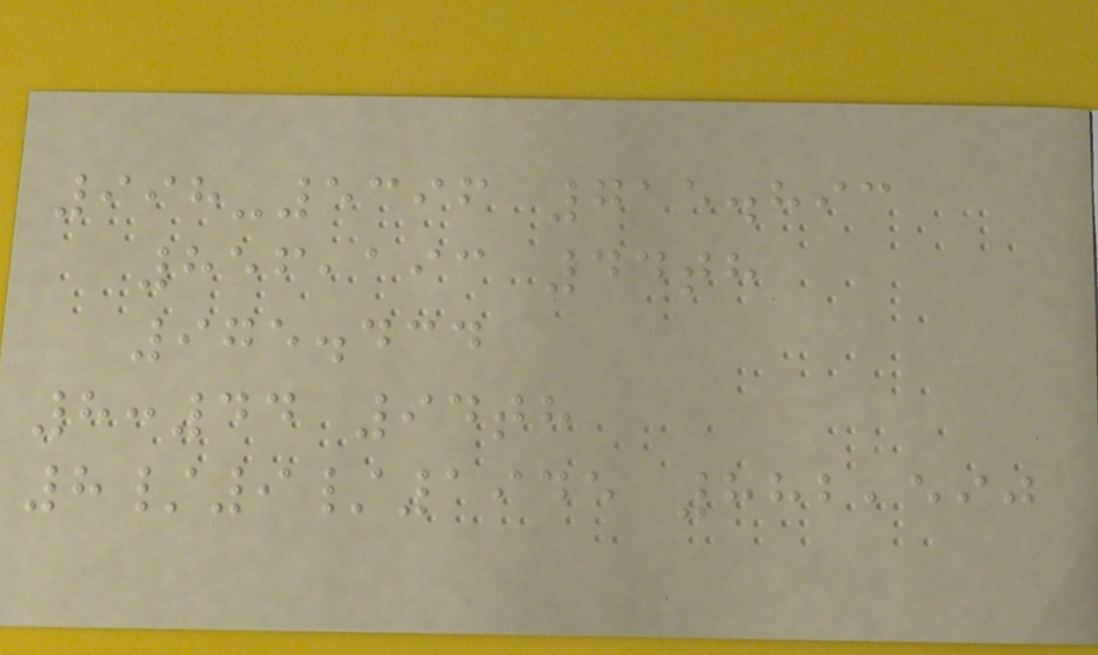998-5396 715.893
856,193 44th
975.434
8:44 94th
8/9/1945 882,590
